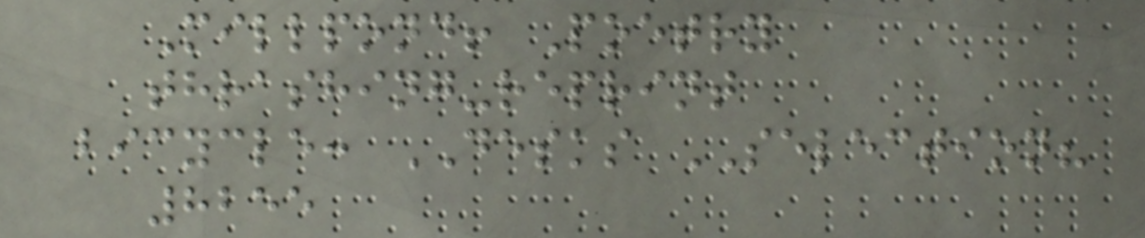Millpond! Poetry
thrashing-reprint
bicycle: DESKS SELECTION?
8255
